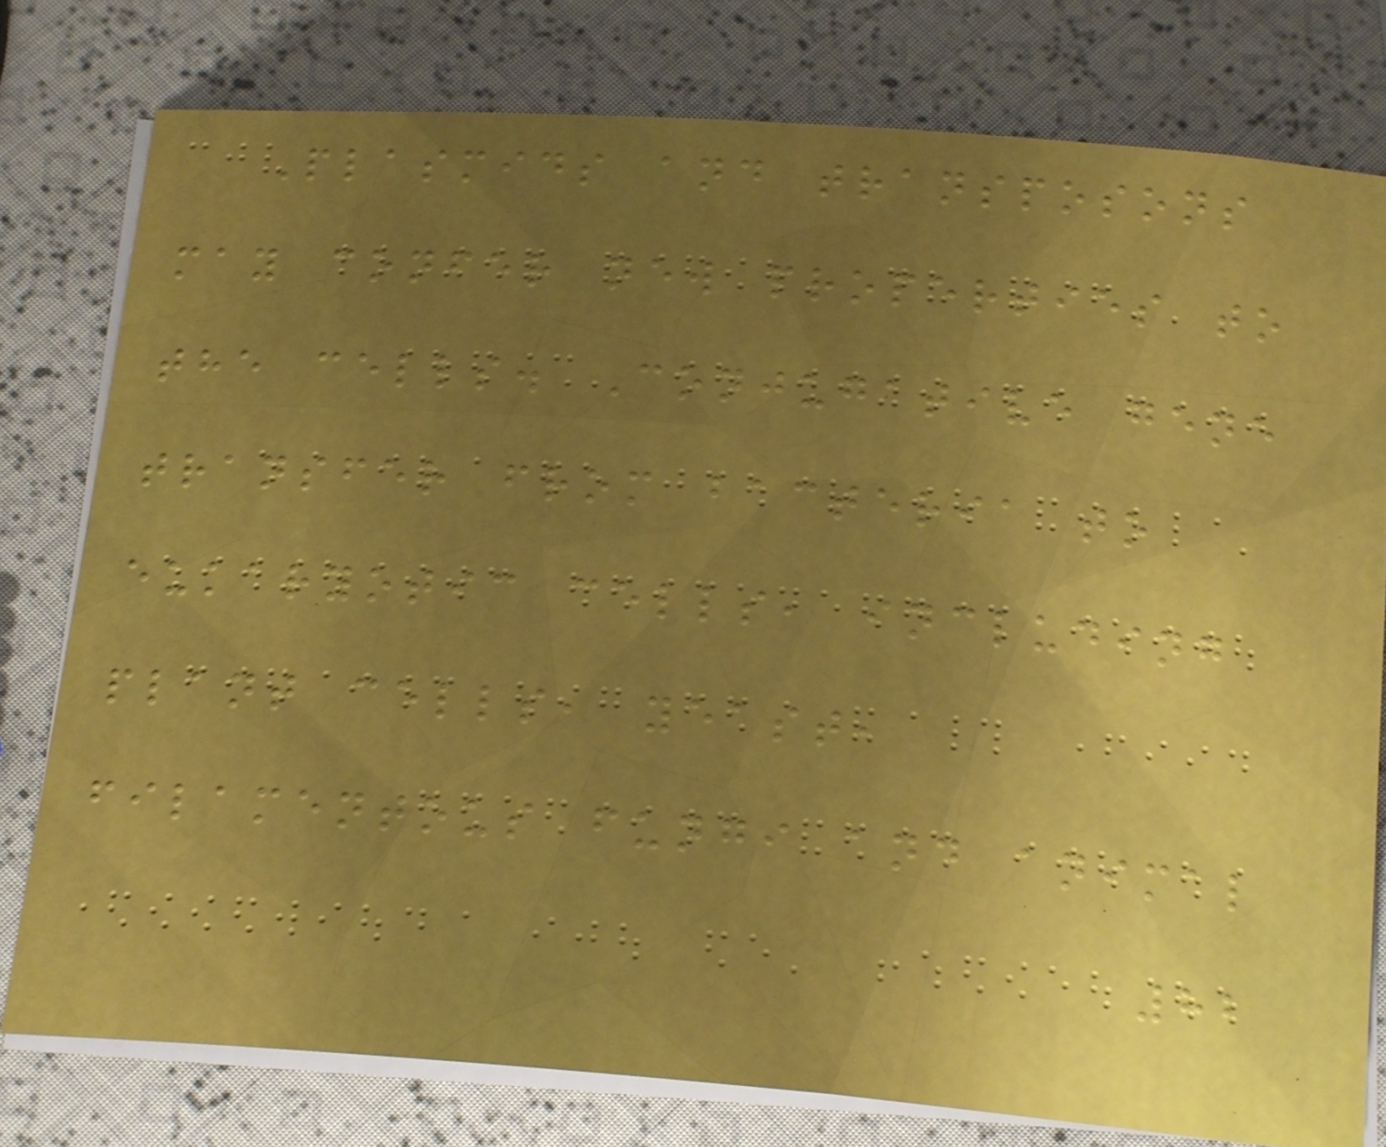Plasmids and transposons
may confer new properties to
the cells. Conjugative gene
transfer from bacteria to
eukaryotic cells, including
plant cells, yeast,
filamentous fungi and animal
82
